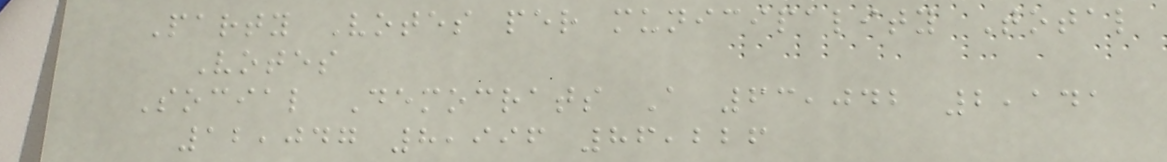Party Votes per municipality Total
Votes
Social Democrats A 63,042 2,141
12,047 8,996 86,226
